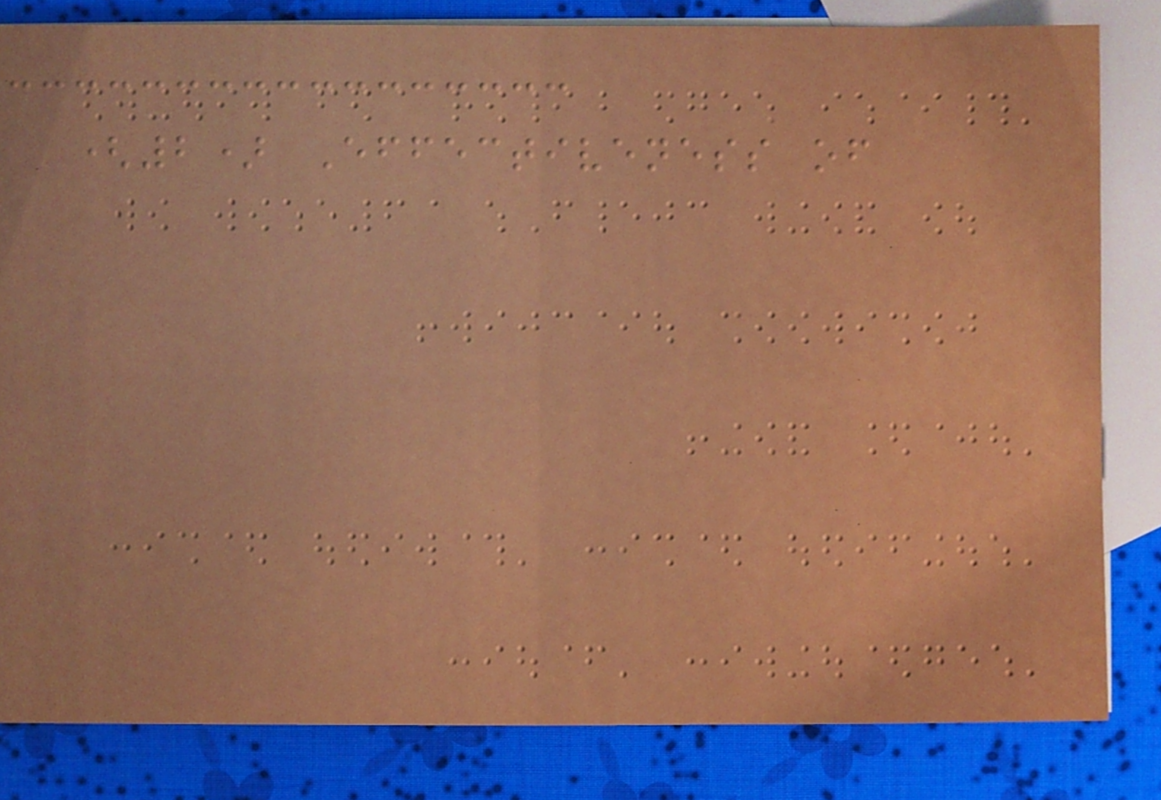(2) Effectiveness of
